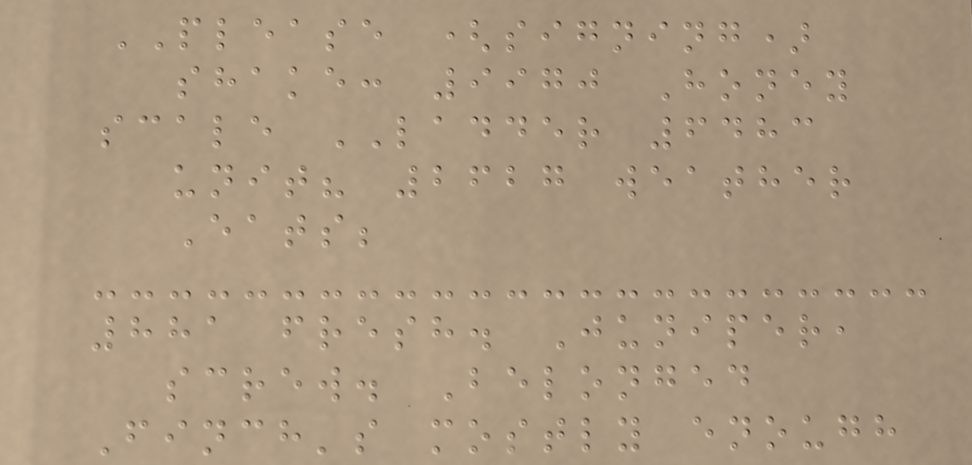PLEASE (signing)
shake: 9970 Honey
scale LADDER 6483
unit? 2627 weather
Eats;
881 fresh. Juniper,
screw. Belonged
Finch's mostly enough
